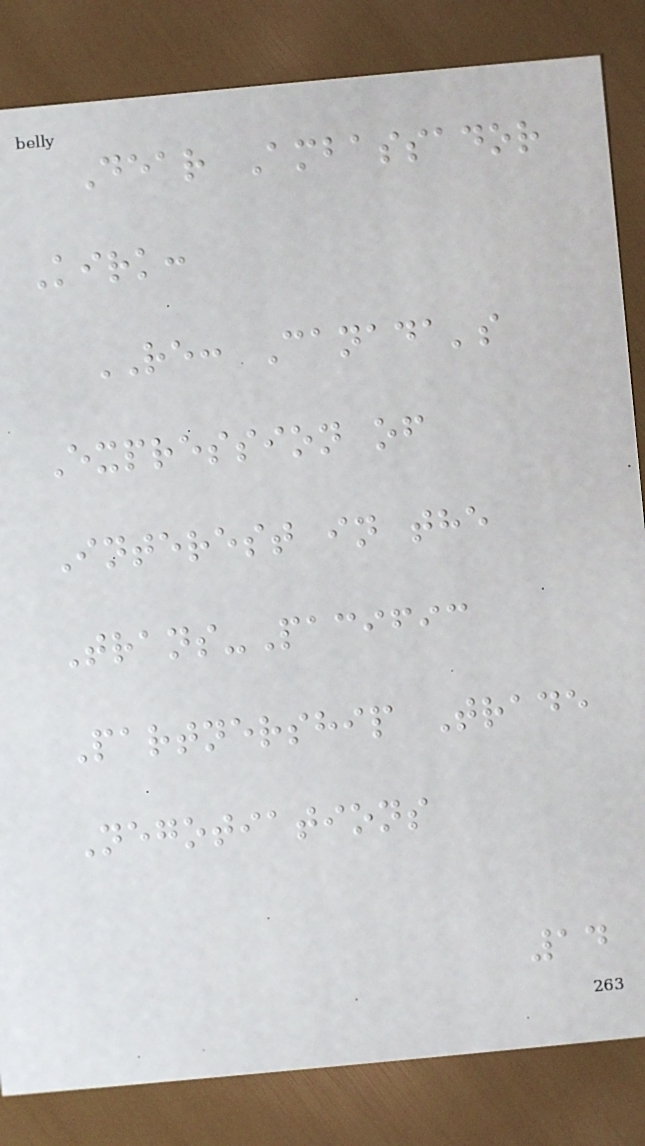Dear Ambassador
Kirk:
RE: Canada's
Expression of
Interest in the
Trans-Pacific
Partnership Trade
Negotiations
14
